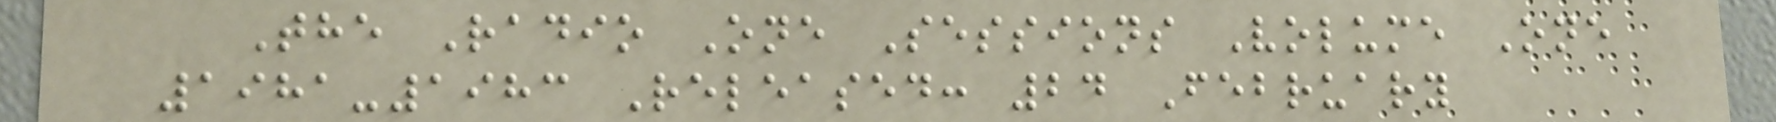The Radio One Sessions Volume One
1981-1983 Released: 24 February
